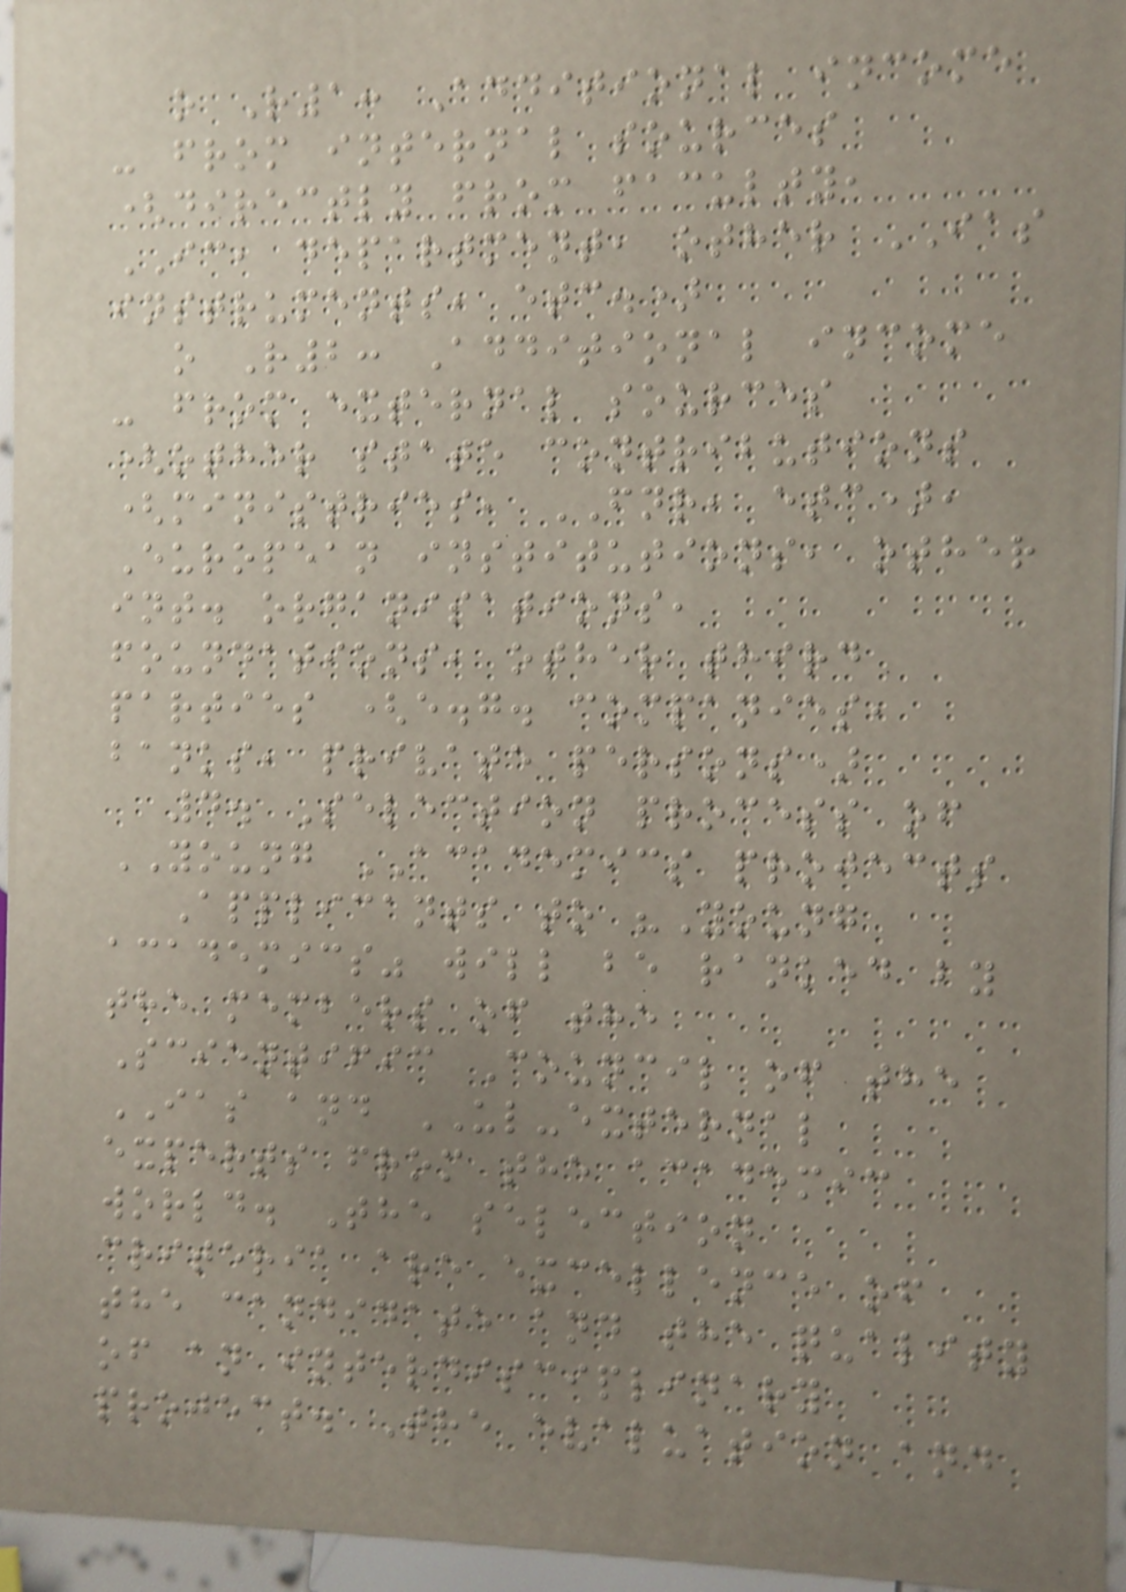o R1: Additional income
- from internal sources
(directly from faculty,
IC, department, other IAS
instruments, etc.)
o R2: Additional income
- from external sources
(other state contributions
(ministries, FNR, etc),
European institutions, other
int. organisations,
foundations, other third
parties (e.g. companies,
banks, private persons)
4. Selection process of
YOUNG ACADEMICS projects
Applicants to "Young
academics" will be ranked by
the members of the
Scientific Council of the
IAS and UL-external
experts from the academic
world. The selection
criteria are excellence of
the candidate and the quality
of an interdisciplinary
project. The evaluation and
